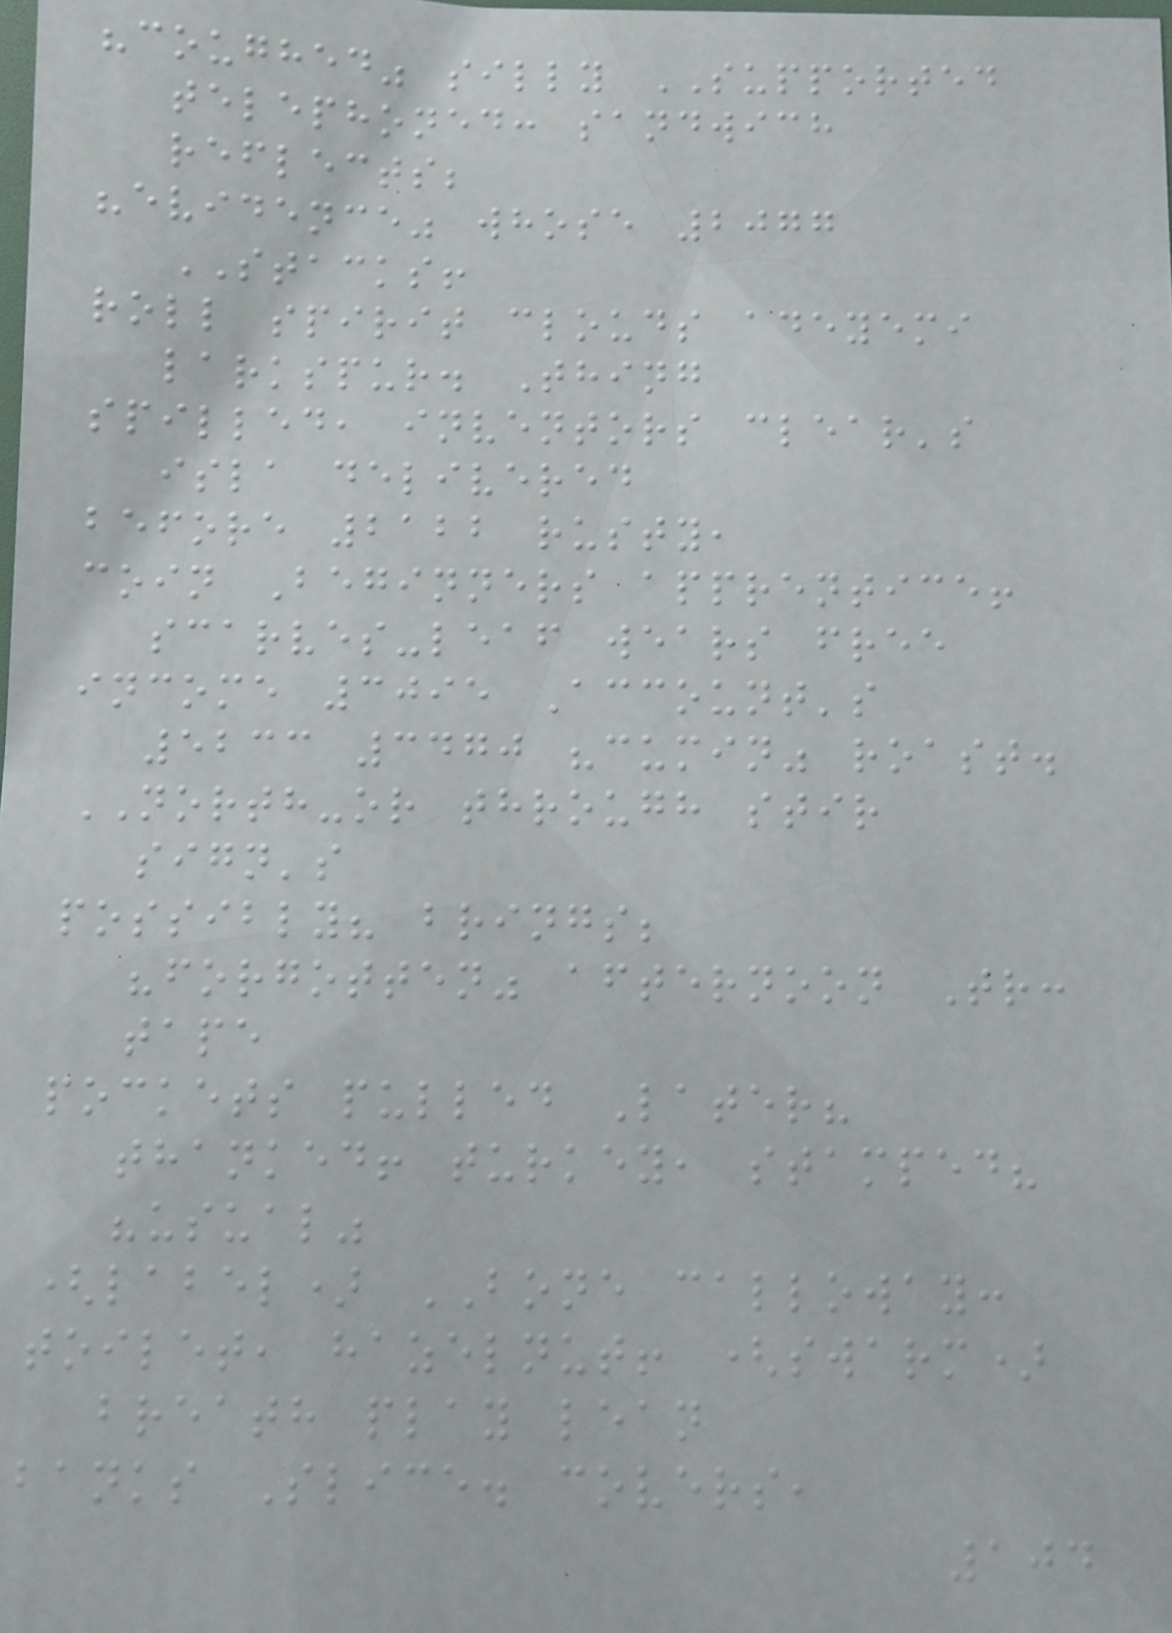"coughed" silly SUPPORTED
telephoned: sandwich
reflects;
"evidence" whose 2077
STACKS!
roll spirit clouds adeyemi
larkspur. Thing
spilled, inventors clear's
isla delivered
before 2122 rusty,
coin Beginners apprentice!
scarves-leaf wears free
income 3095 Account's
5233 3470 "cumin" roast.
NORTH-or through stir
sign's
possibly? brings;
"forgotten" afternoon Tr:
tape
pockets pulled Later?
thanked! turkey, stamped?
"usual"
(label) BONE calloway:
toilet, hazelnut! (swarm)
breath play lean
banks Slice. covers,
104
